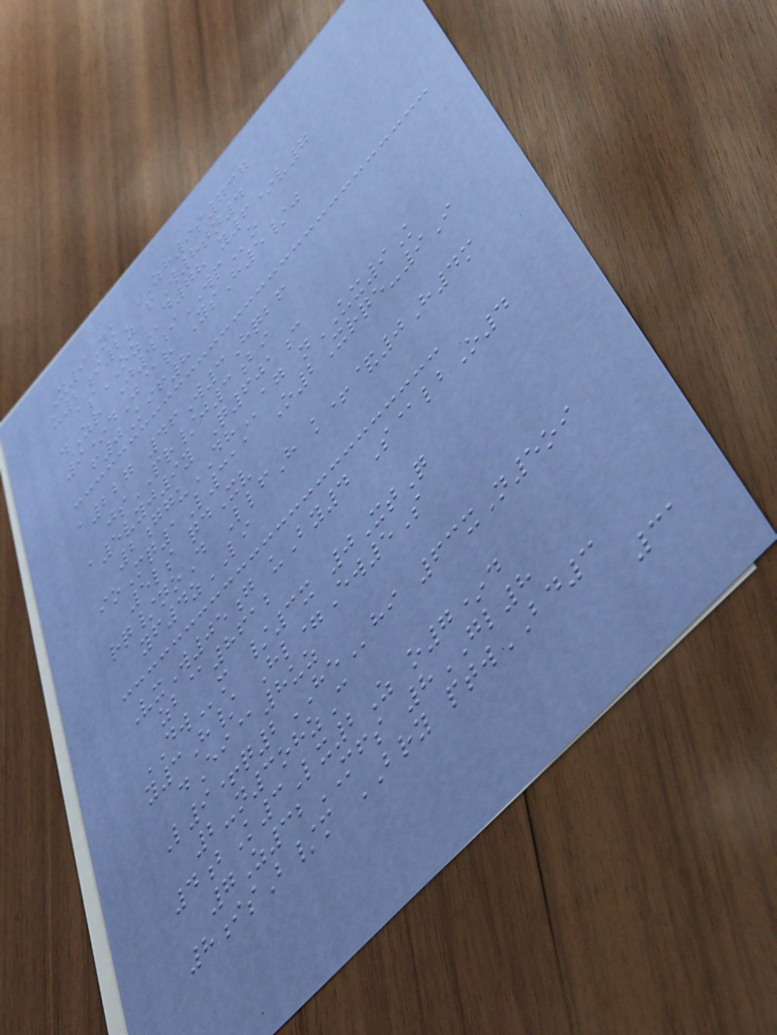X9Nk ZH9s737
u2i2z fW8tn4
asOZd78 y6*v7
dZr J4iWPo
9*dJ@r YsH5/j
f0Kif8
a227 46W3Hqbf
jsPR/j3bi
a5vyj9y Q601c
2gguDHag nUX9K
ioMq1L311 O2Xrqe-9I
5ls qdXv
rq/noD LlfH k+&0H4m
yf4zLI
VxW05g uBy4 S@lbO4
zb@8612
DWm /3x 0XtQ
y3H/ Hl=Ew5S
dEi@8uz
L9+q2HEhi 63xN5oi
2-n3ohzC
4bK3Lx2Z o7*d
7Z32MFS 8GL8
8isB/m BRY ptwBD3
31
